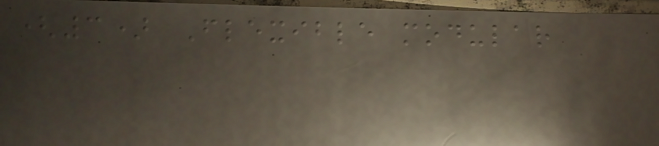(3) Flexible modular
